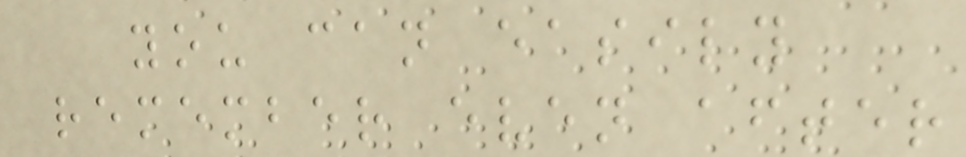you can easily
remember even after
